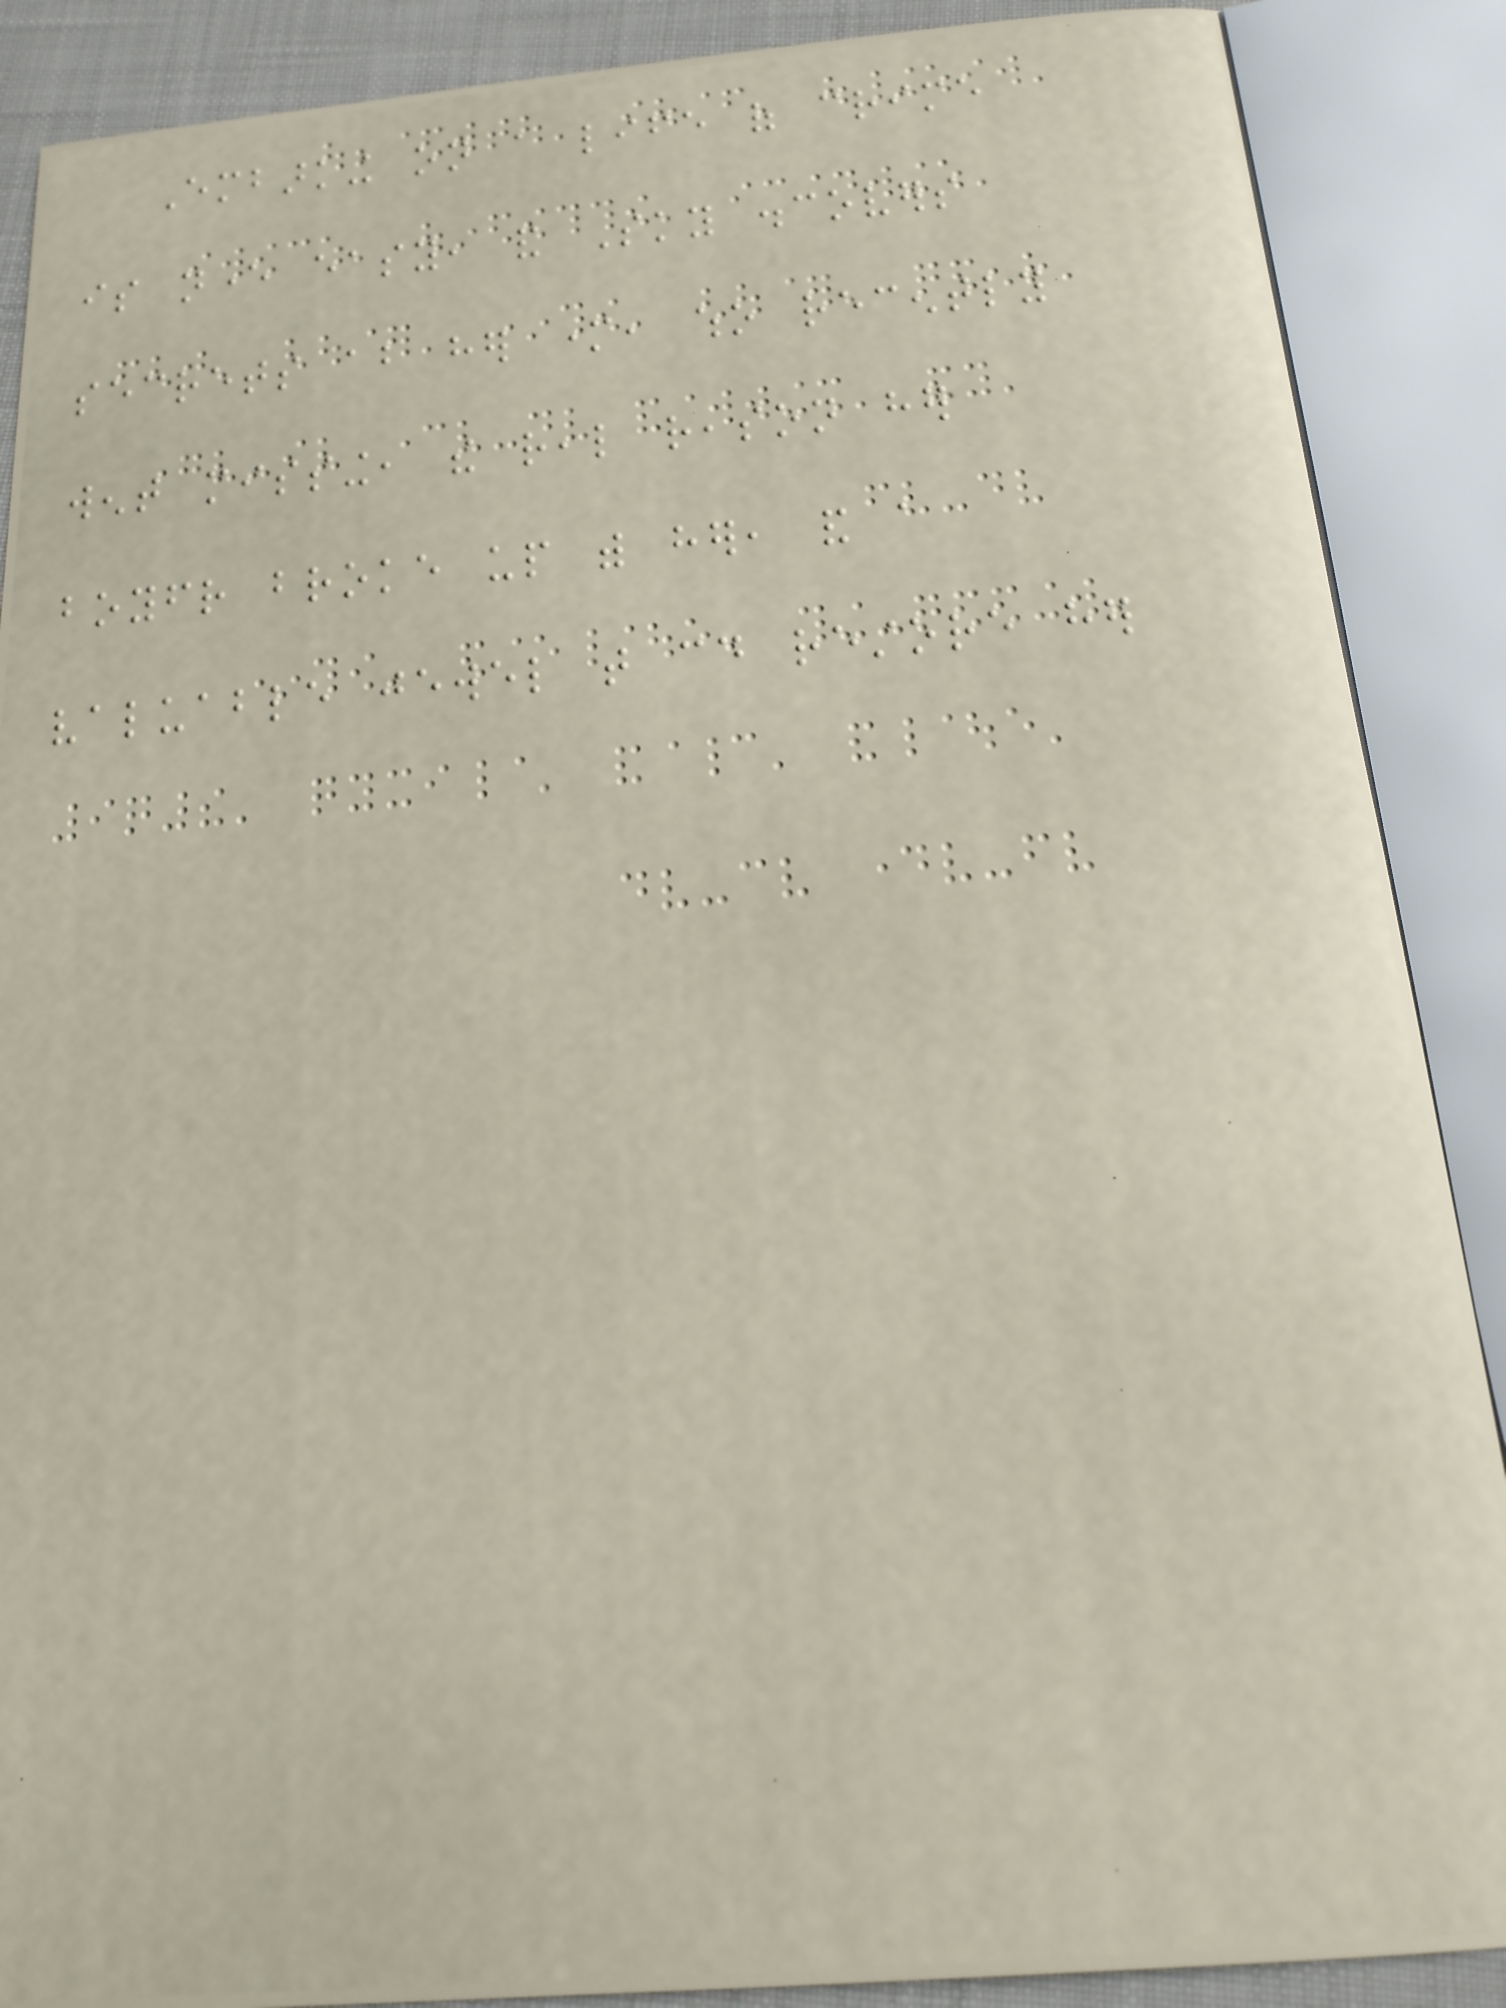Embarking on a life of crime
is never easy, and Sky discovers
secrets about her mother, who recently
went missing, the real reason her
boyfriend broke up with her, and a
valuable jewel that could restore her
